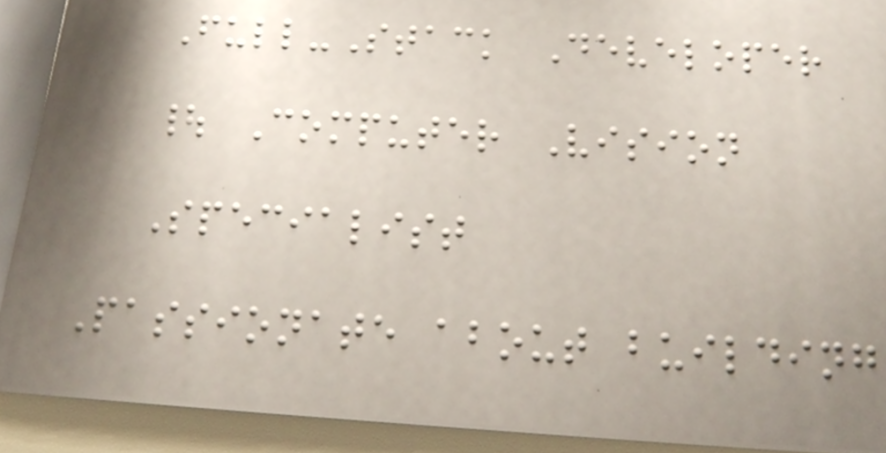Full-Stack Developer
| Computer Vision
Specialist
Passionate about building
